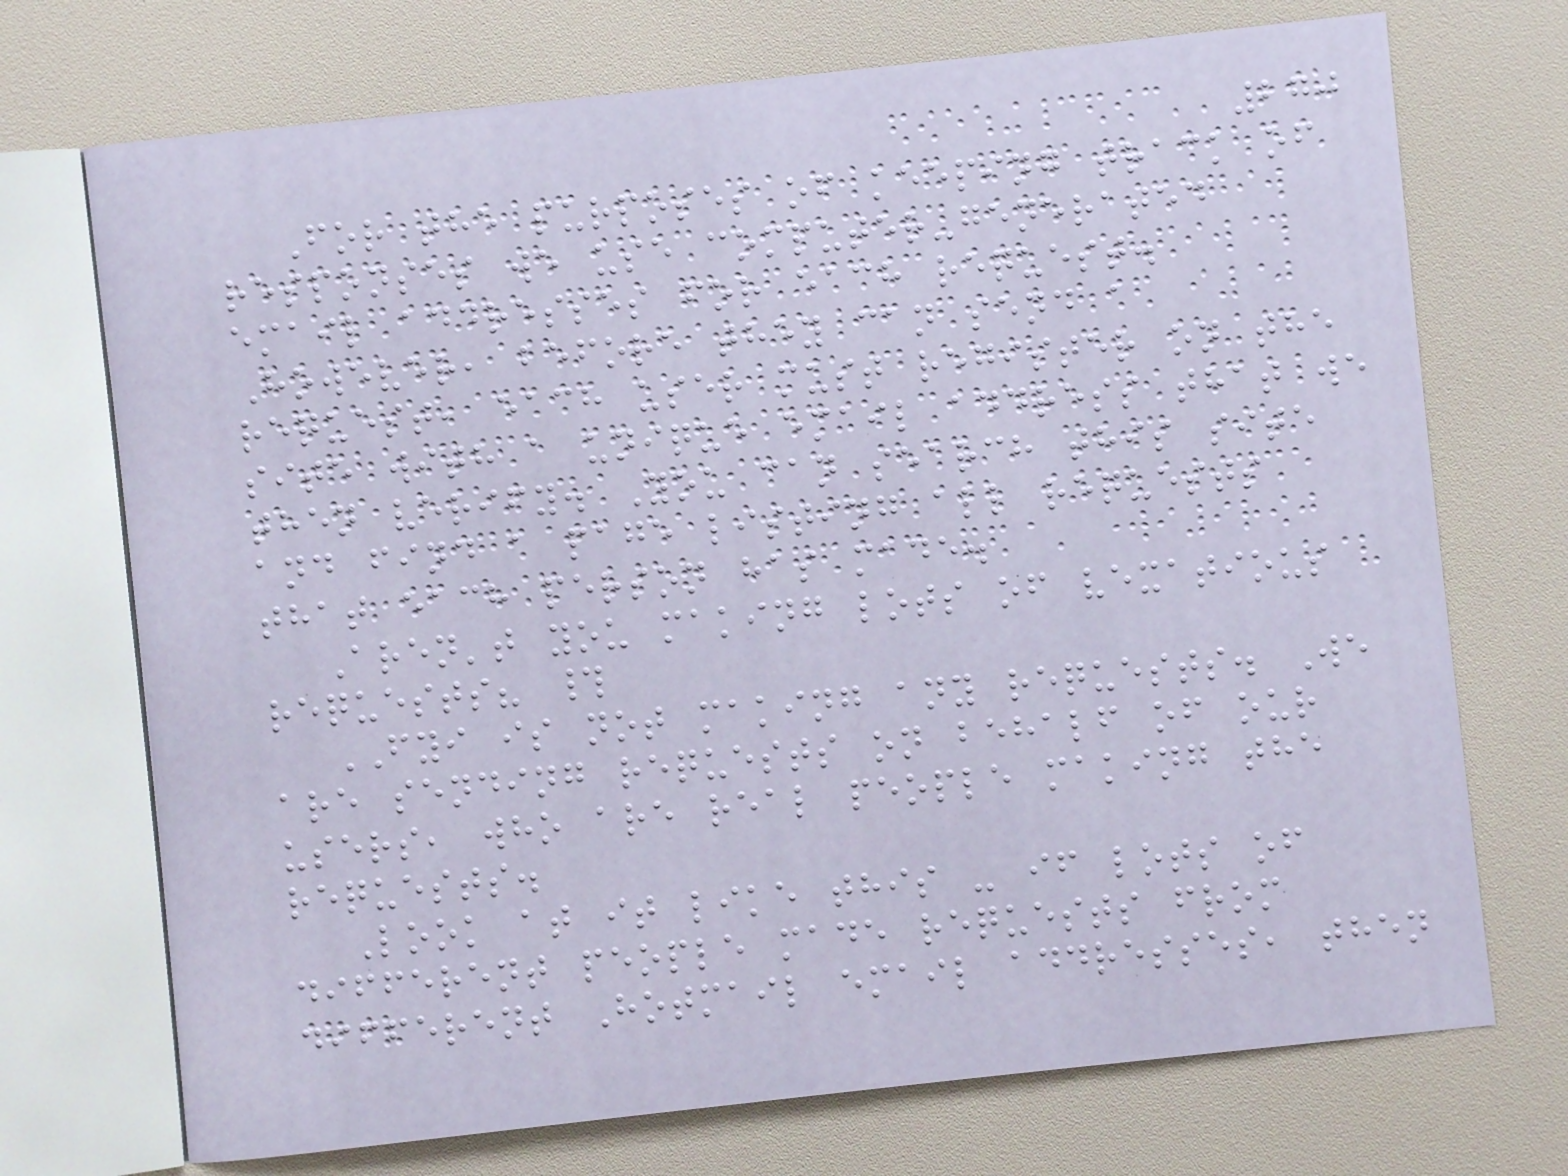270
For the purposes of keeping track of
responses we use computer-generated
email addresses for each request.
However, before they can send a
request, each user must register on the
site with a unique email address that we
then verify. You can search this site
and find a page listing all requests
that each person has made.
Aren't you making lots of vexatious
requests? #
FYI is not making any requests. We
are sending requests on behalf of our
users, who are real people making the
requests.
Look at it like this - if lots of
different people made requests from
different Hotmail email addresses, then
